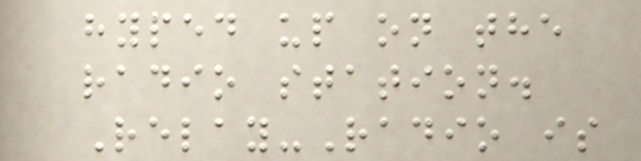hyped up on the
radio station.
Relay-Radio is
